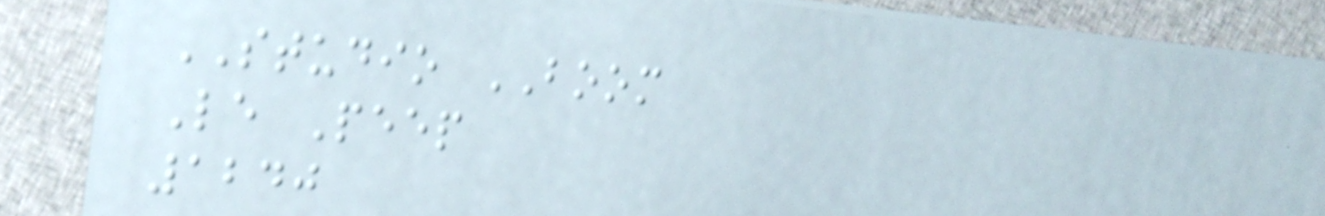STUDIO BOOM
Le Peep
1240
